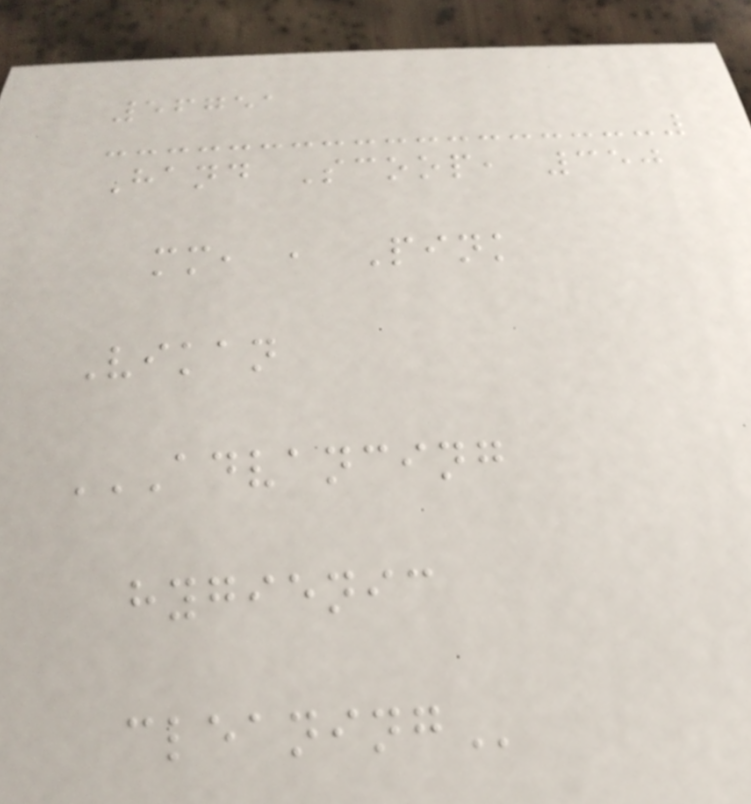56751
Hand Scoop, 350
mm, , Pink
Vikan
ADVANCING
HYGIENIC
CLEANING
